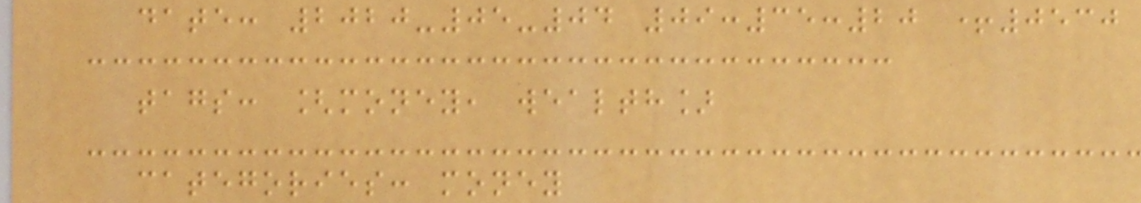date: 2020-05-04 09:35:20 +0530
tags: [money, wealth]
categories: money
